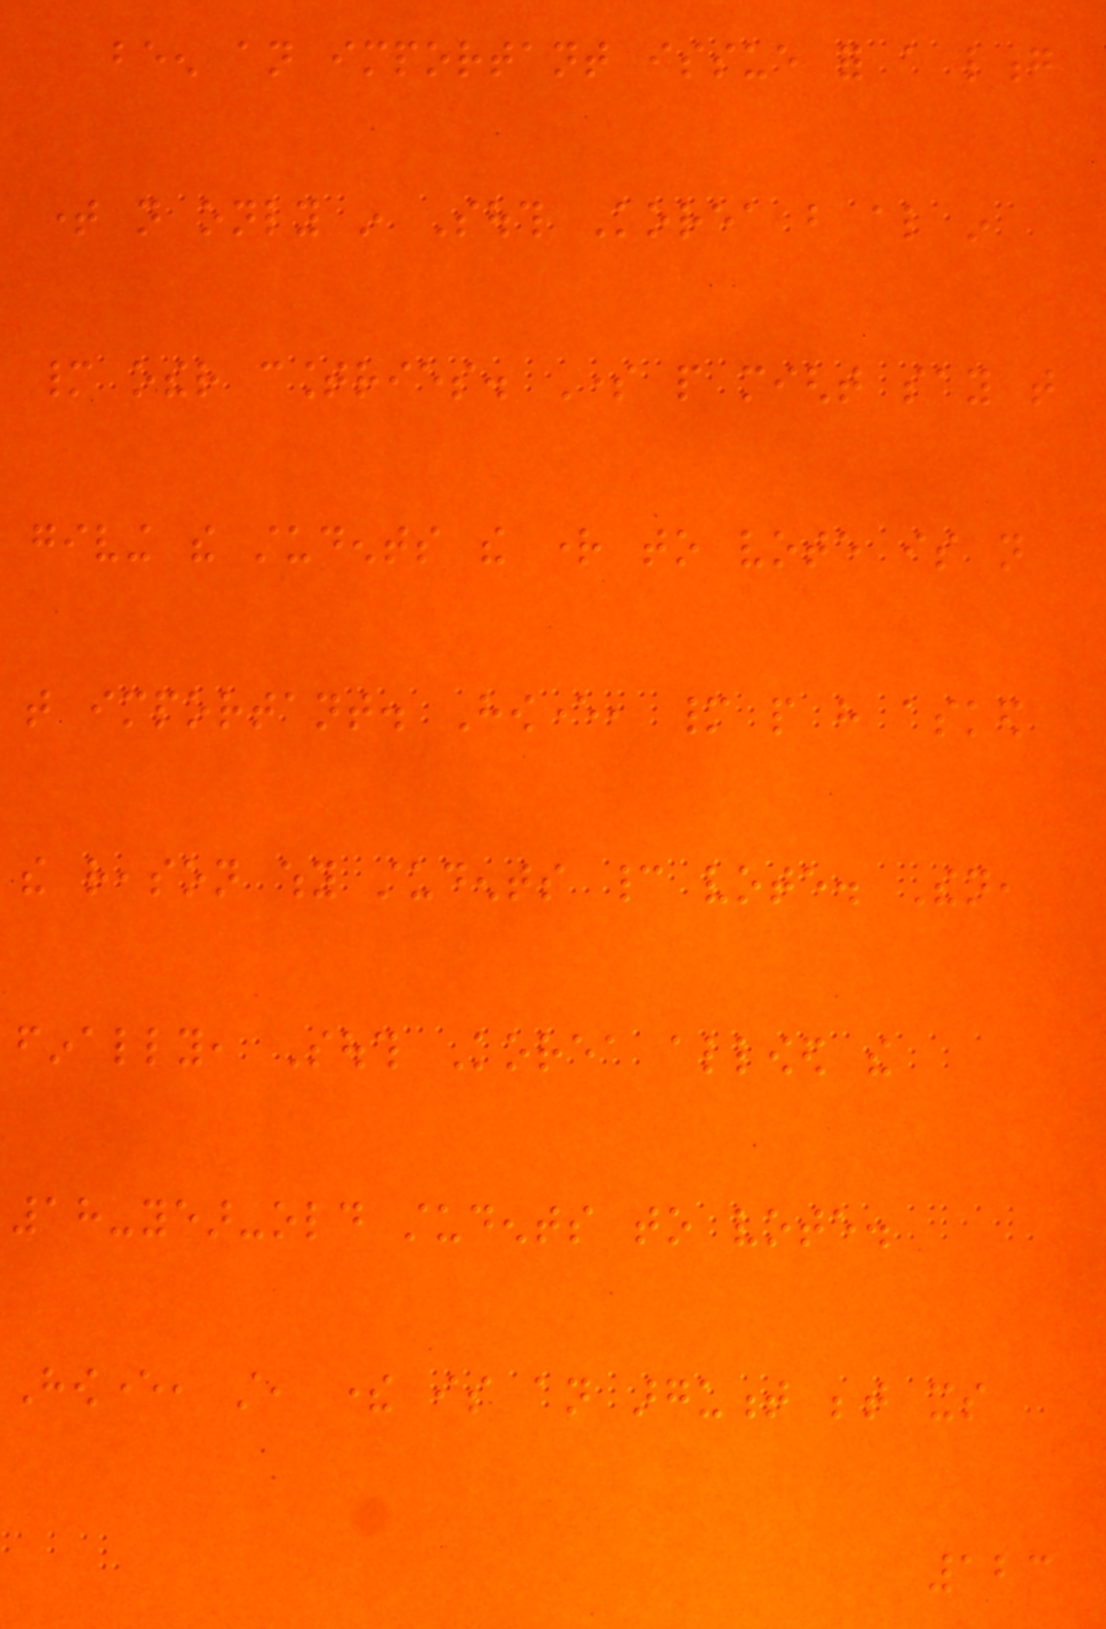been an important issue for a long
time not only in South Korea but also in
many other countries. Some people might say that
giving the students the right to vote is not
that important. However, many people have asked
the reason why students cannot vote. Then,
finally, South Korea allowed the
18-year-old students to vote.
However, still, there is an argument between its
123
